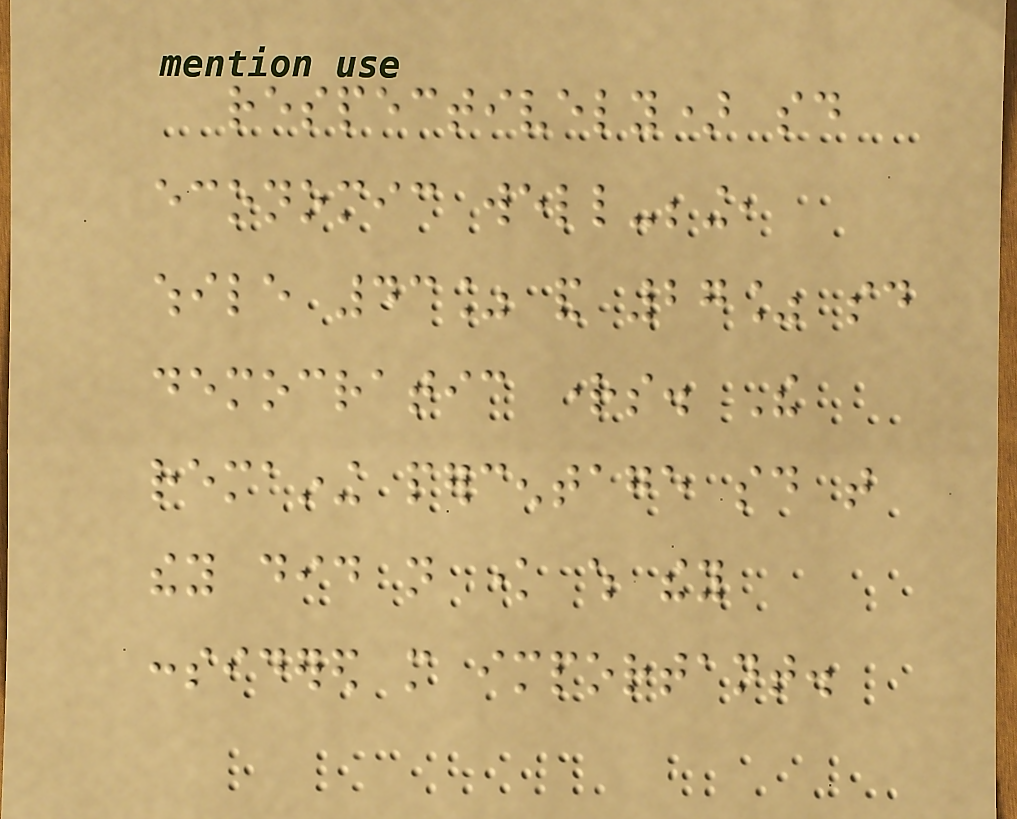respectively) said
economic well-being,
while 43% and 27% said
democratic rights. The
remaining percentage said that
they did not know which they
considered more important.
